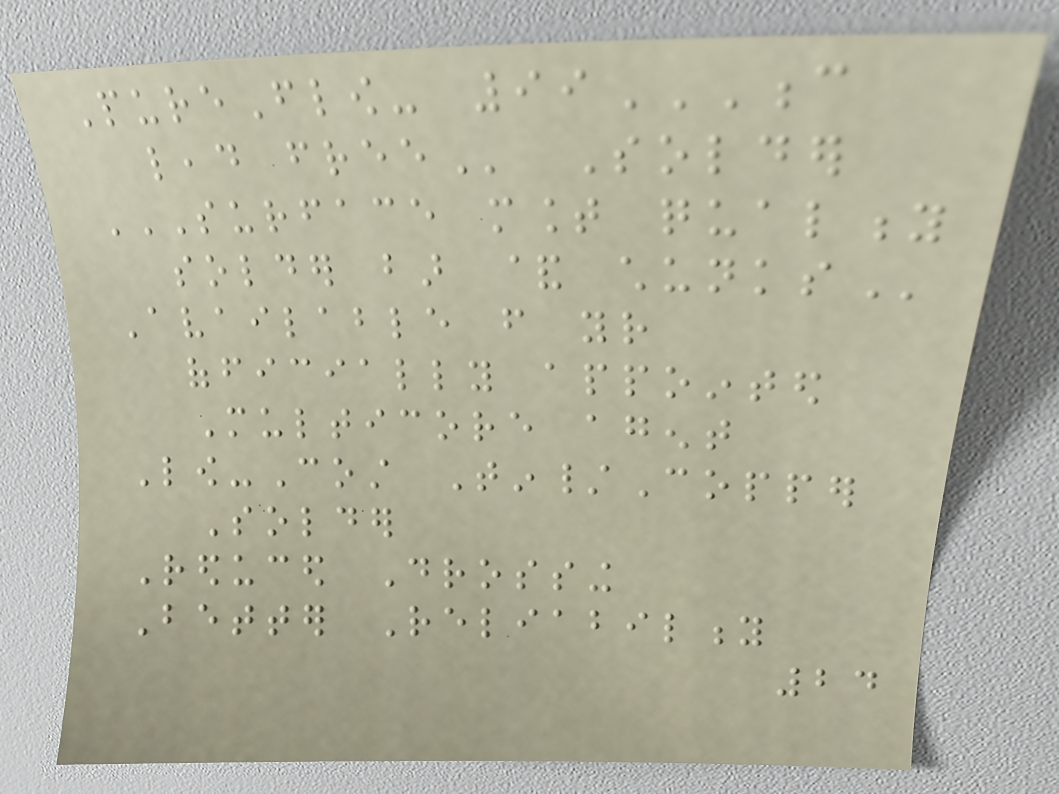PureFlow- 99C
LEAD FREE Solder
SURFACE MOUNT QUALITY
SOLDER BAR & CHUNKS
Available from your
officially appointed
Multicore agent
Low-Cost Tin/Copper
Solder
Reduced Drossing
Better Reliability
24
